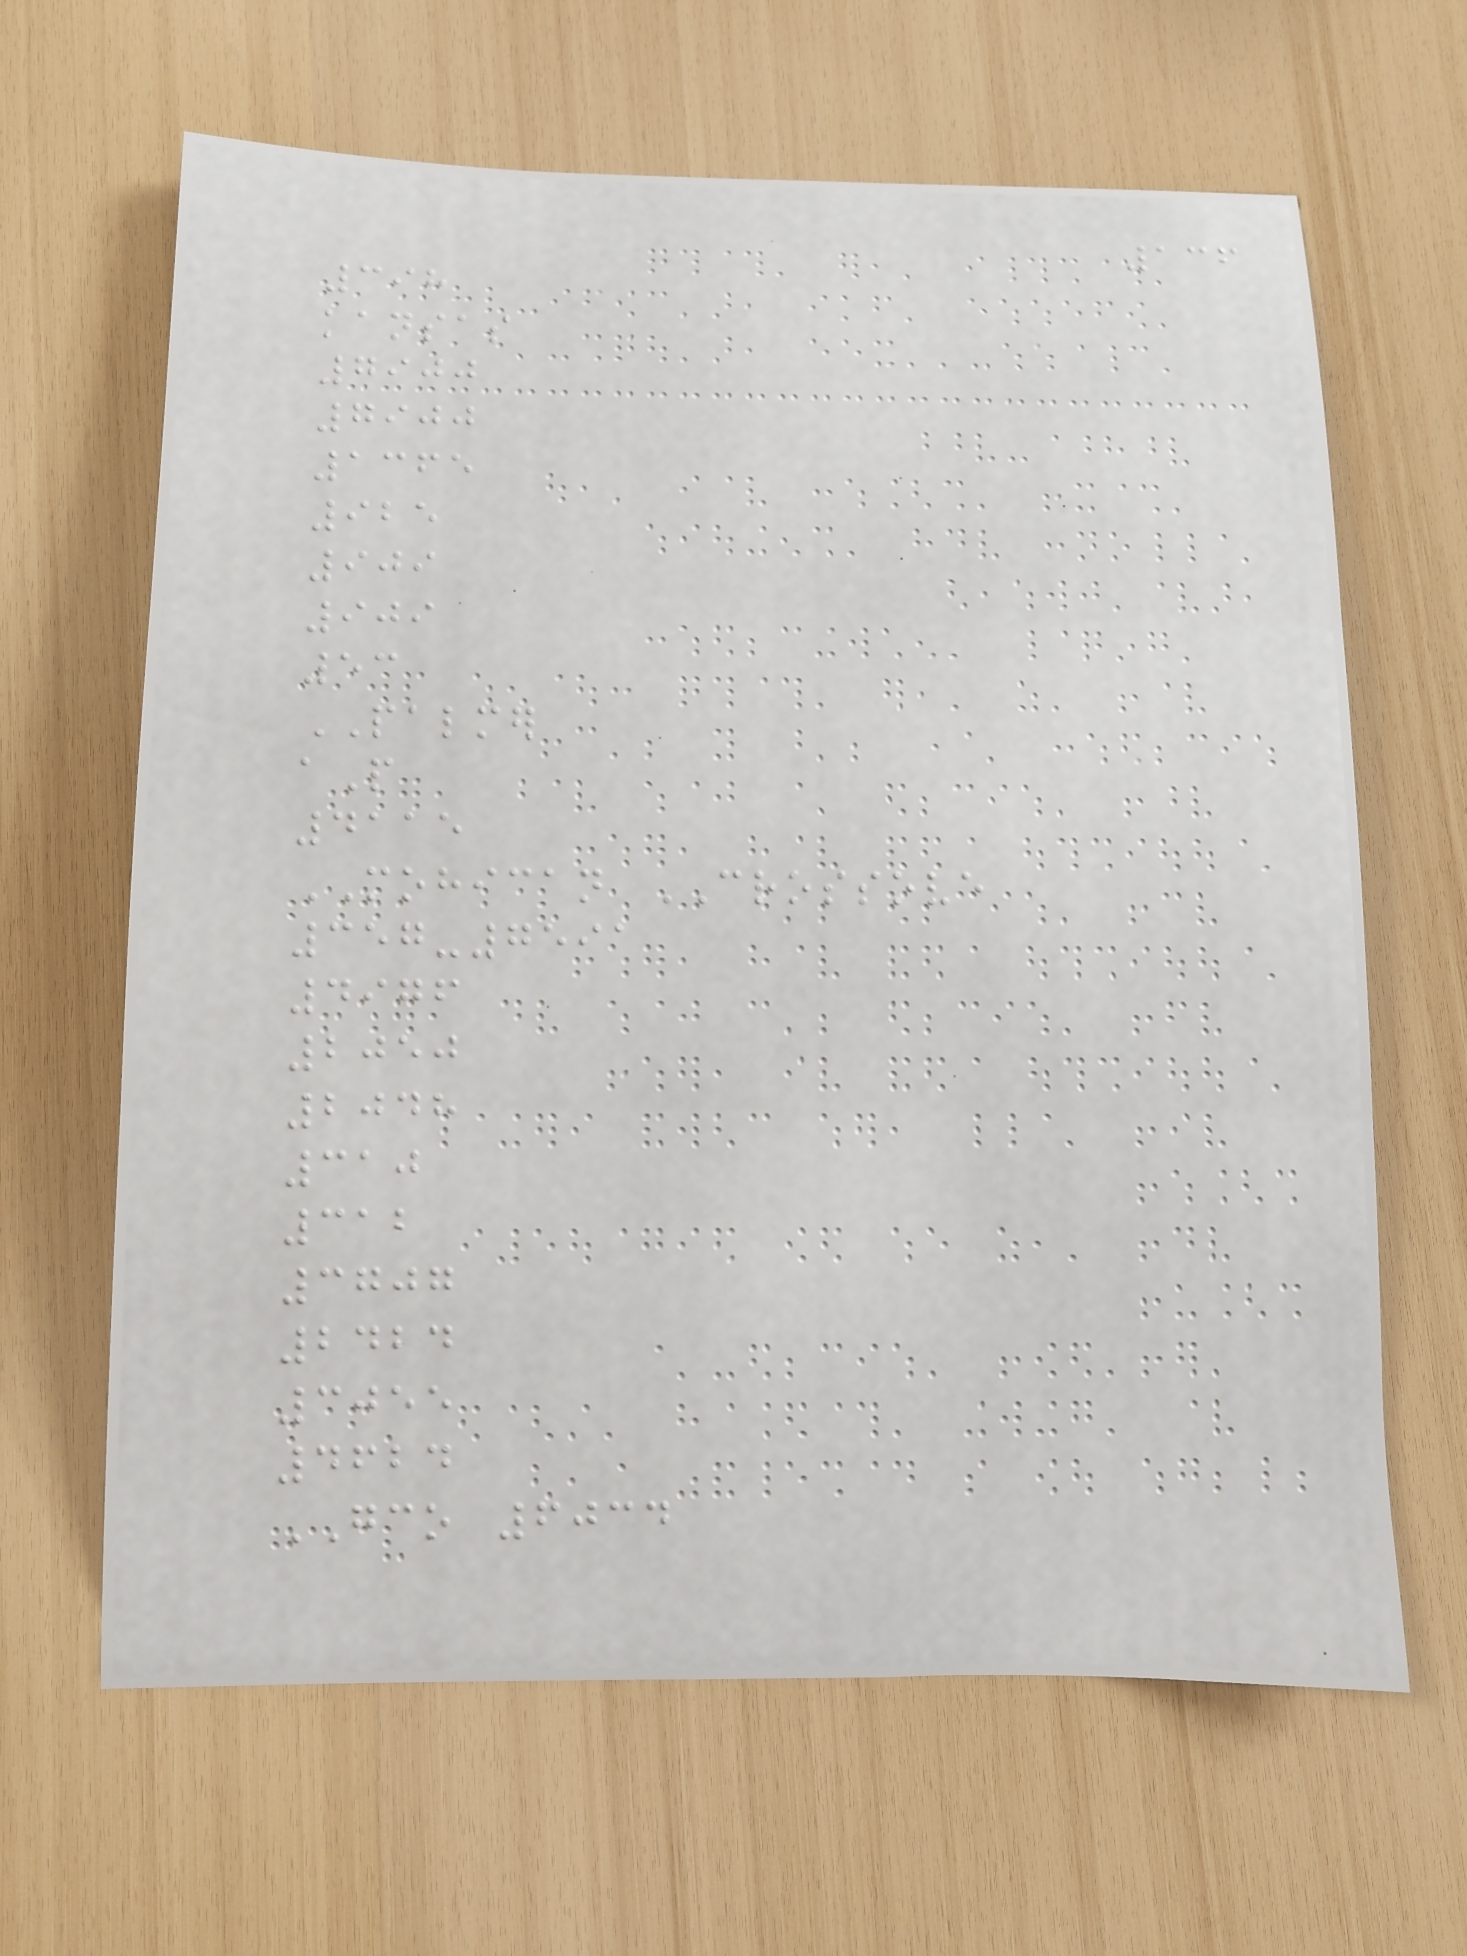136
398
kansas
7900
7900
1365
925
909
909
53
PALMER
aP
4115
MOHICAN CROSSOVE
357-7591
4976
2050
2048
310
312
3707
2424
3055
4624
GCO 6034
